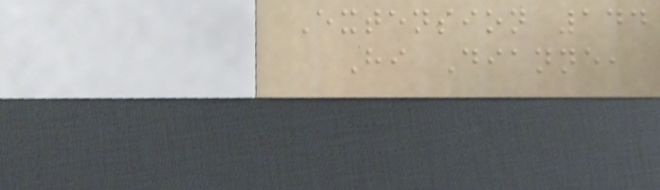Extension 144
Hi Dianne,
